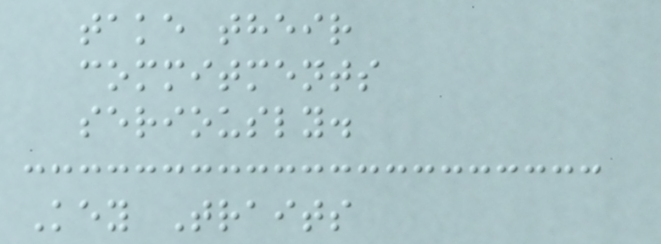take their
commitments
seriously.
Key Traits
